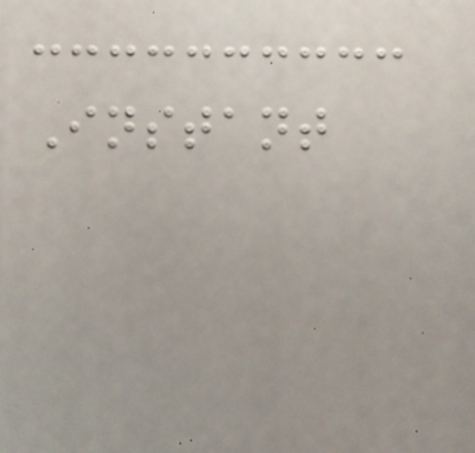Instant
